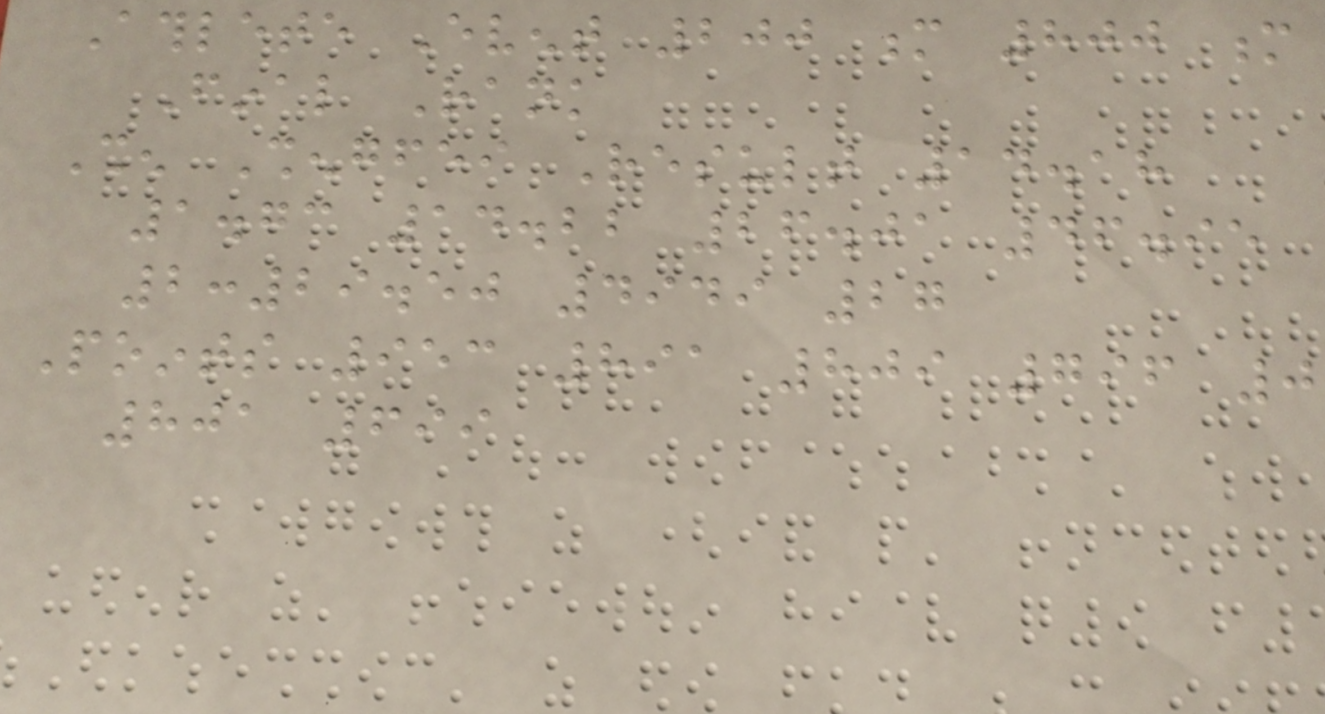Athlete Event 200 m 800 m
Final Rank
Shen Shengfei Result 14.18
1.73 14.22 26.01 46.95
2:29.50 4949 27
Points 953 891 809 796 0
801 699
